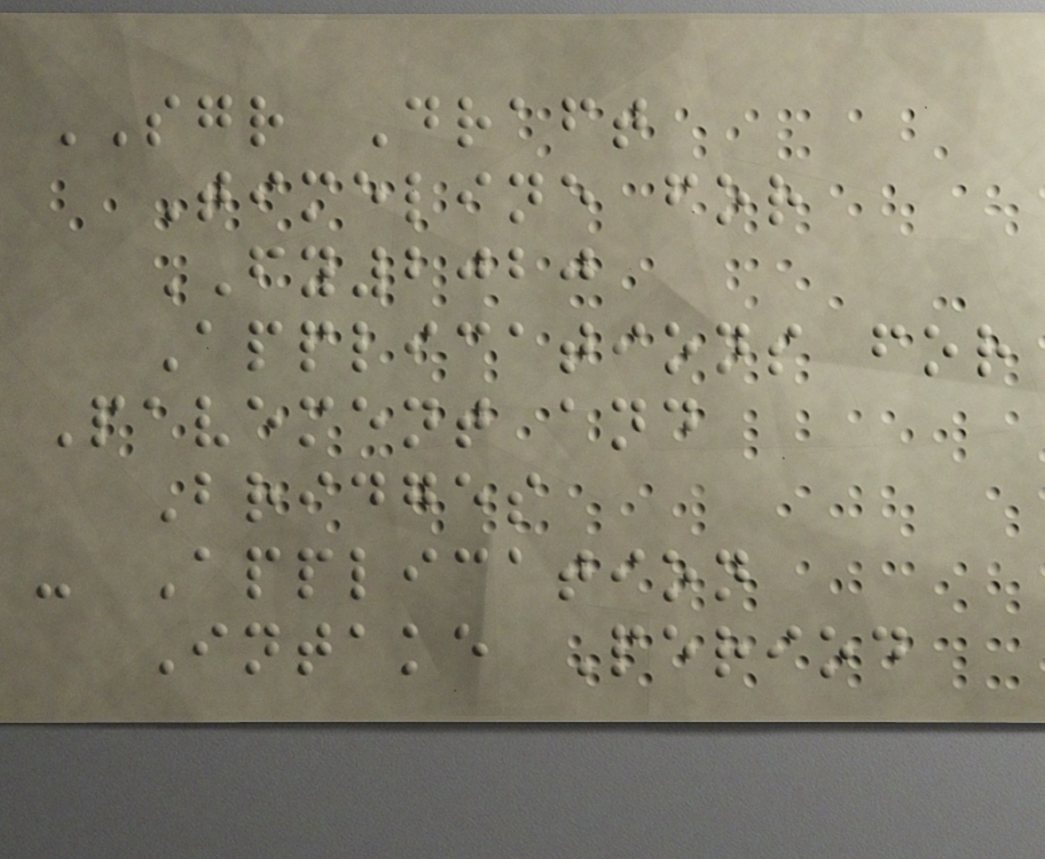SGR Draft
Timeline for
FY2020
Applications for
Pavement and
Bridges
- Application
Intake Period
